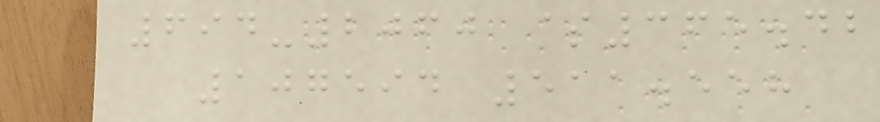694-2060 $365.42
107594 511.558
